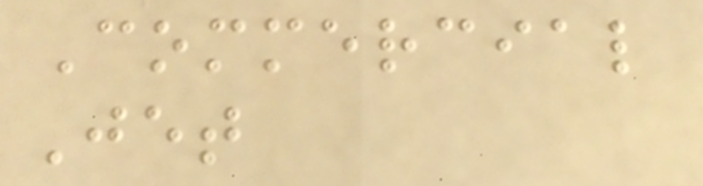Commercial
Jet
